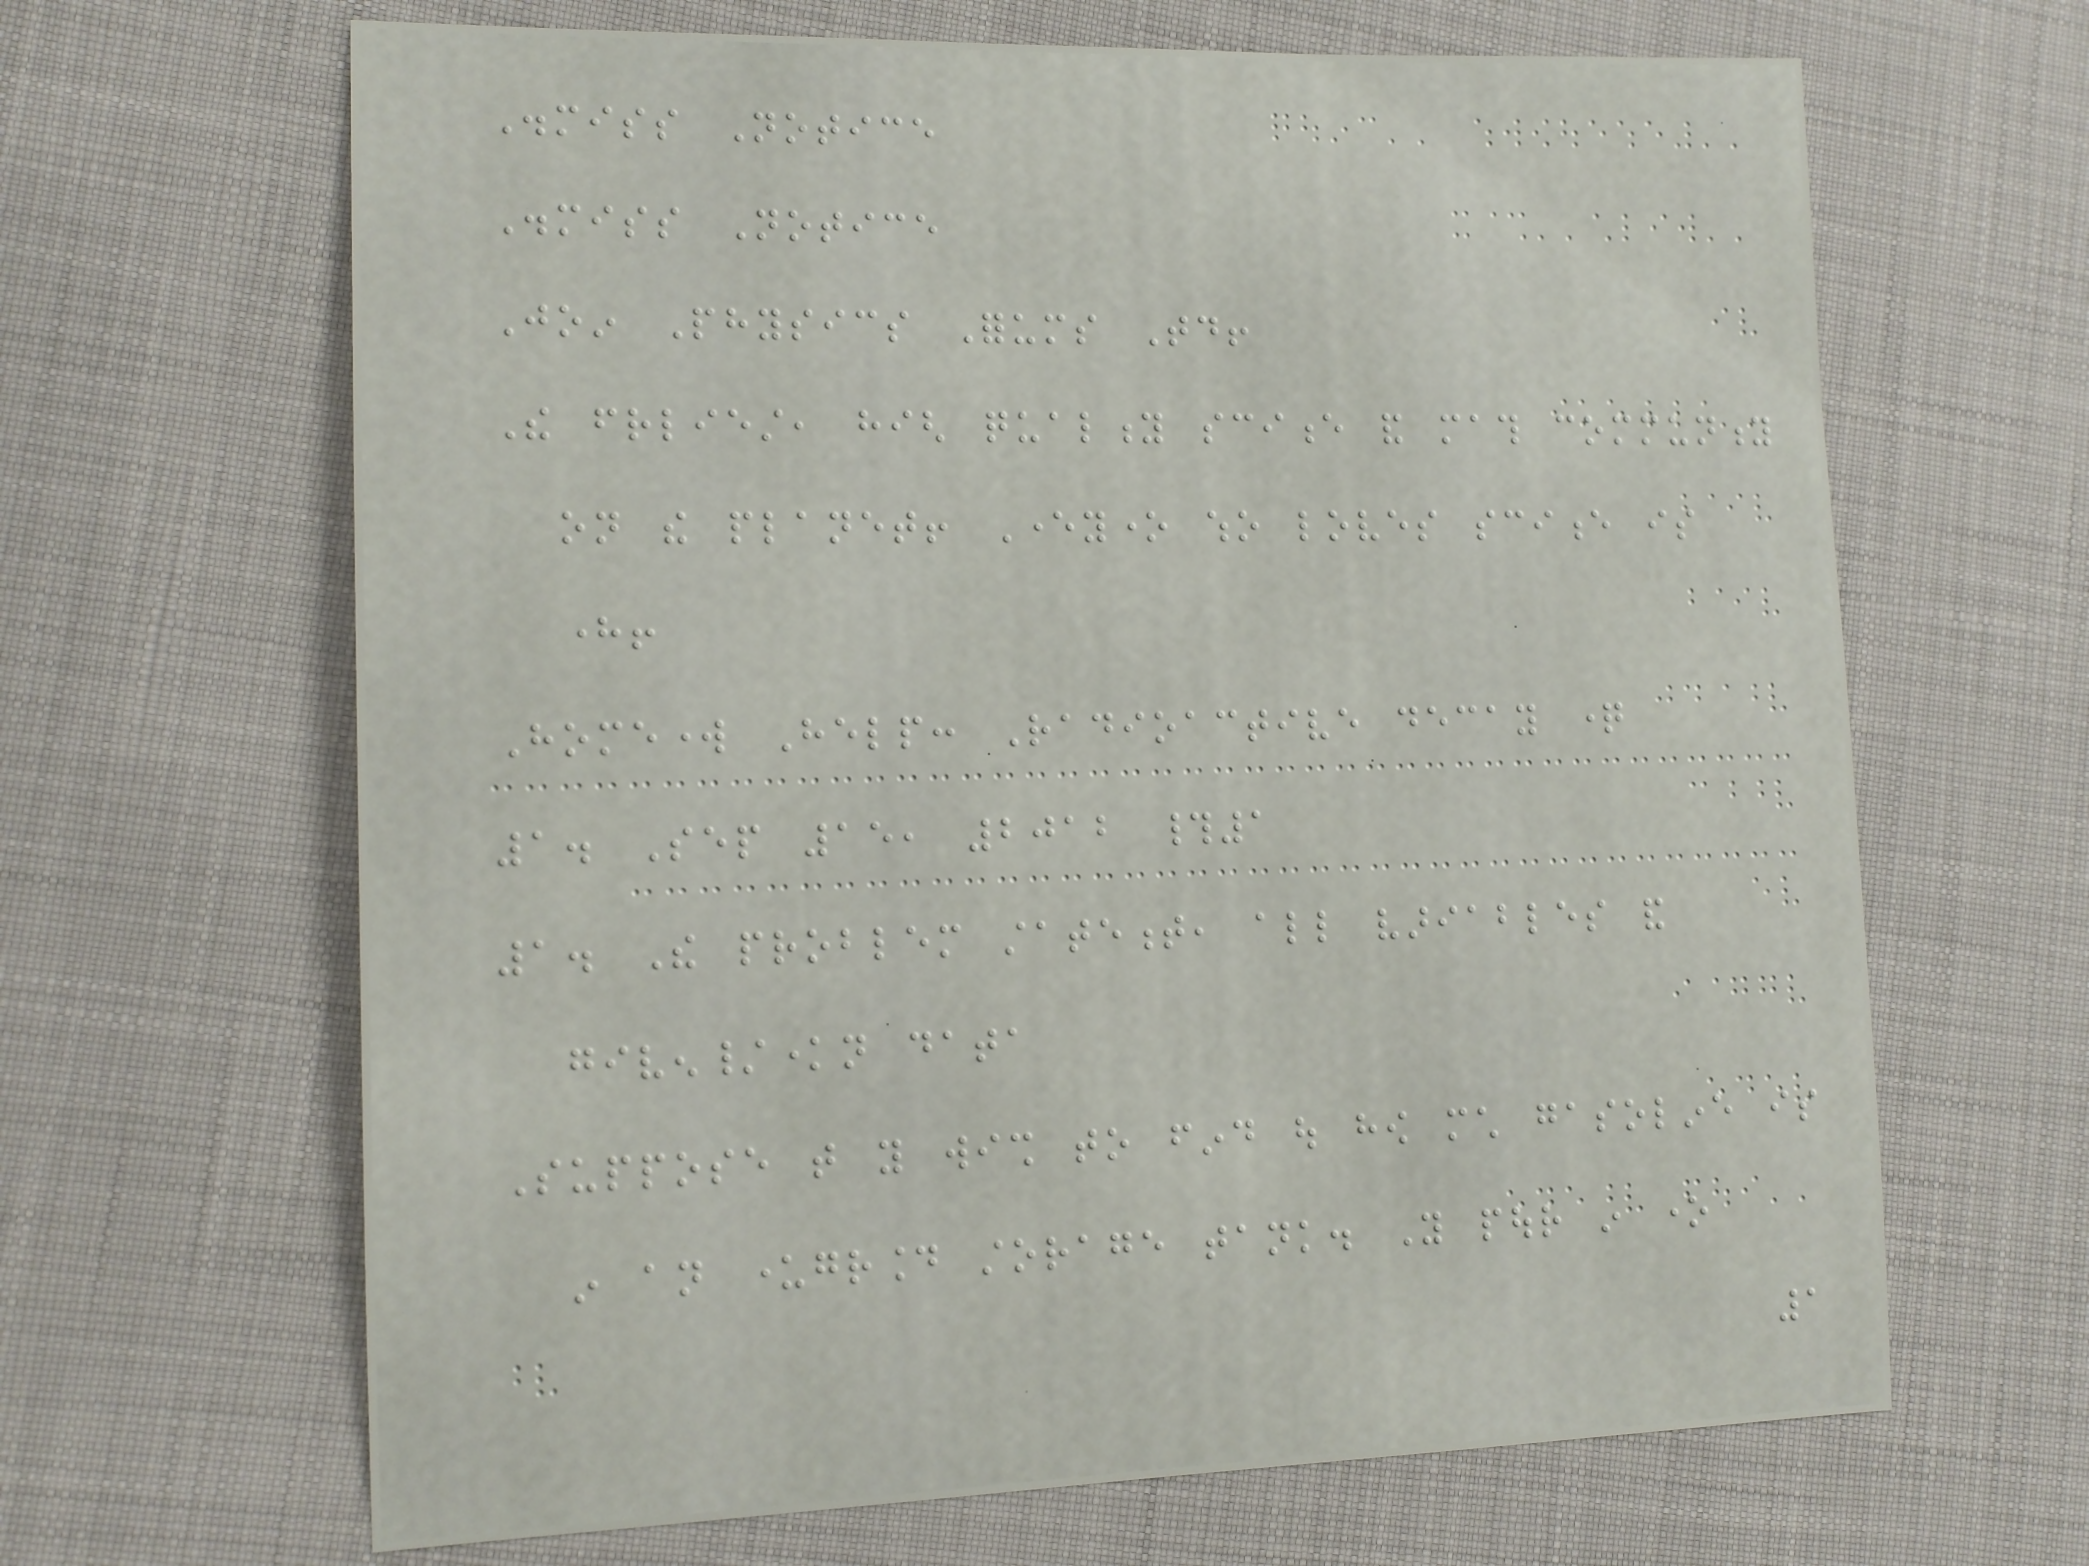Dismiss Notice
Dismiss Notice
Join Physics Forums Today!
The friendliest, high quality science and math community
on the planet! Everyone who loves science is
here!
Homework Help: Radioactive decay question
1. Sep 15, 2012 #1
1. The problem statement, all variables and
given/known data
Suppose that you wish to find out how much gasoline is
in an underground storage tank. You pour in one
1
